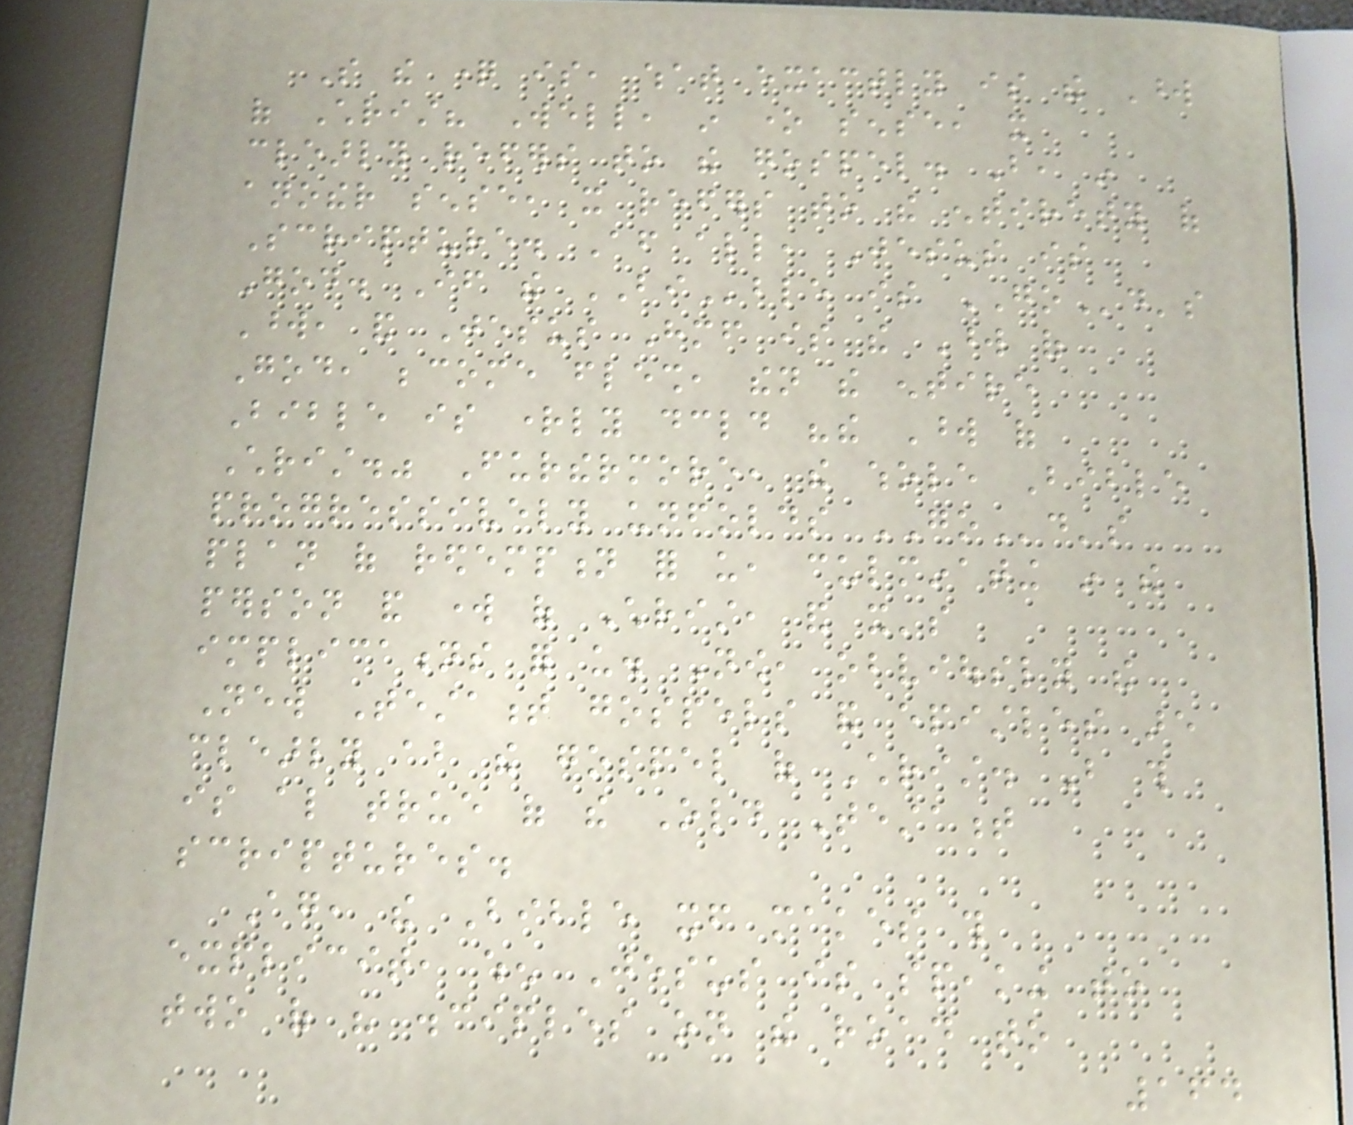So the question is, what exactly is the Word
of Christ? Well, in one sense, it
clearly refers to the gospel. But, in
another sense, it refers to the entirety of
Scripture. After all, Jesus is
God. If the BIble is GOd's
Word, and Jesus Himself is the Word of
God, become flesh, then the entire
Bible is rightly declared "the Word of
Christ." Furthermore, the whole Bible
progressively unfolds GOd's
plan of redemption for us, culminating in the
person and work of Christ, and it's
implications for us. Now, obviously the
New Testament gospels and epistles are
clearly about the gospel of Christ. But this
is also true of the Old Testament
scriptures.
Again, the Bible itself makes this
explicit, when Jesus is speaking to
two of his disciples on the road to
164
